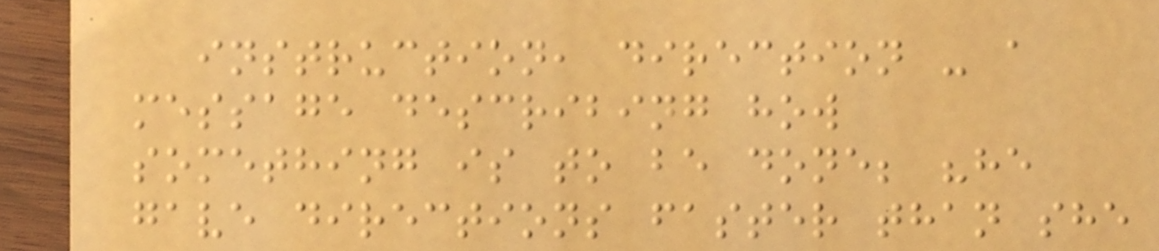instruction, direction - a
message describing how
something is to be done; "he
gave directions faster than she
